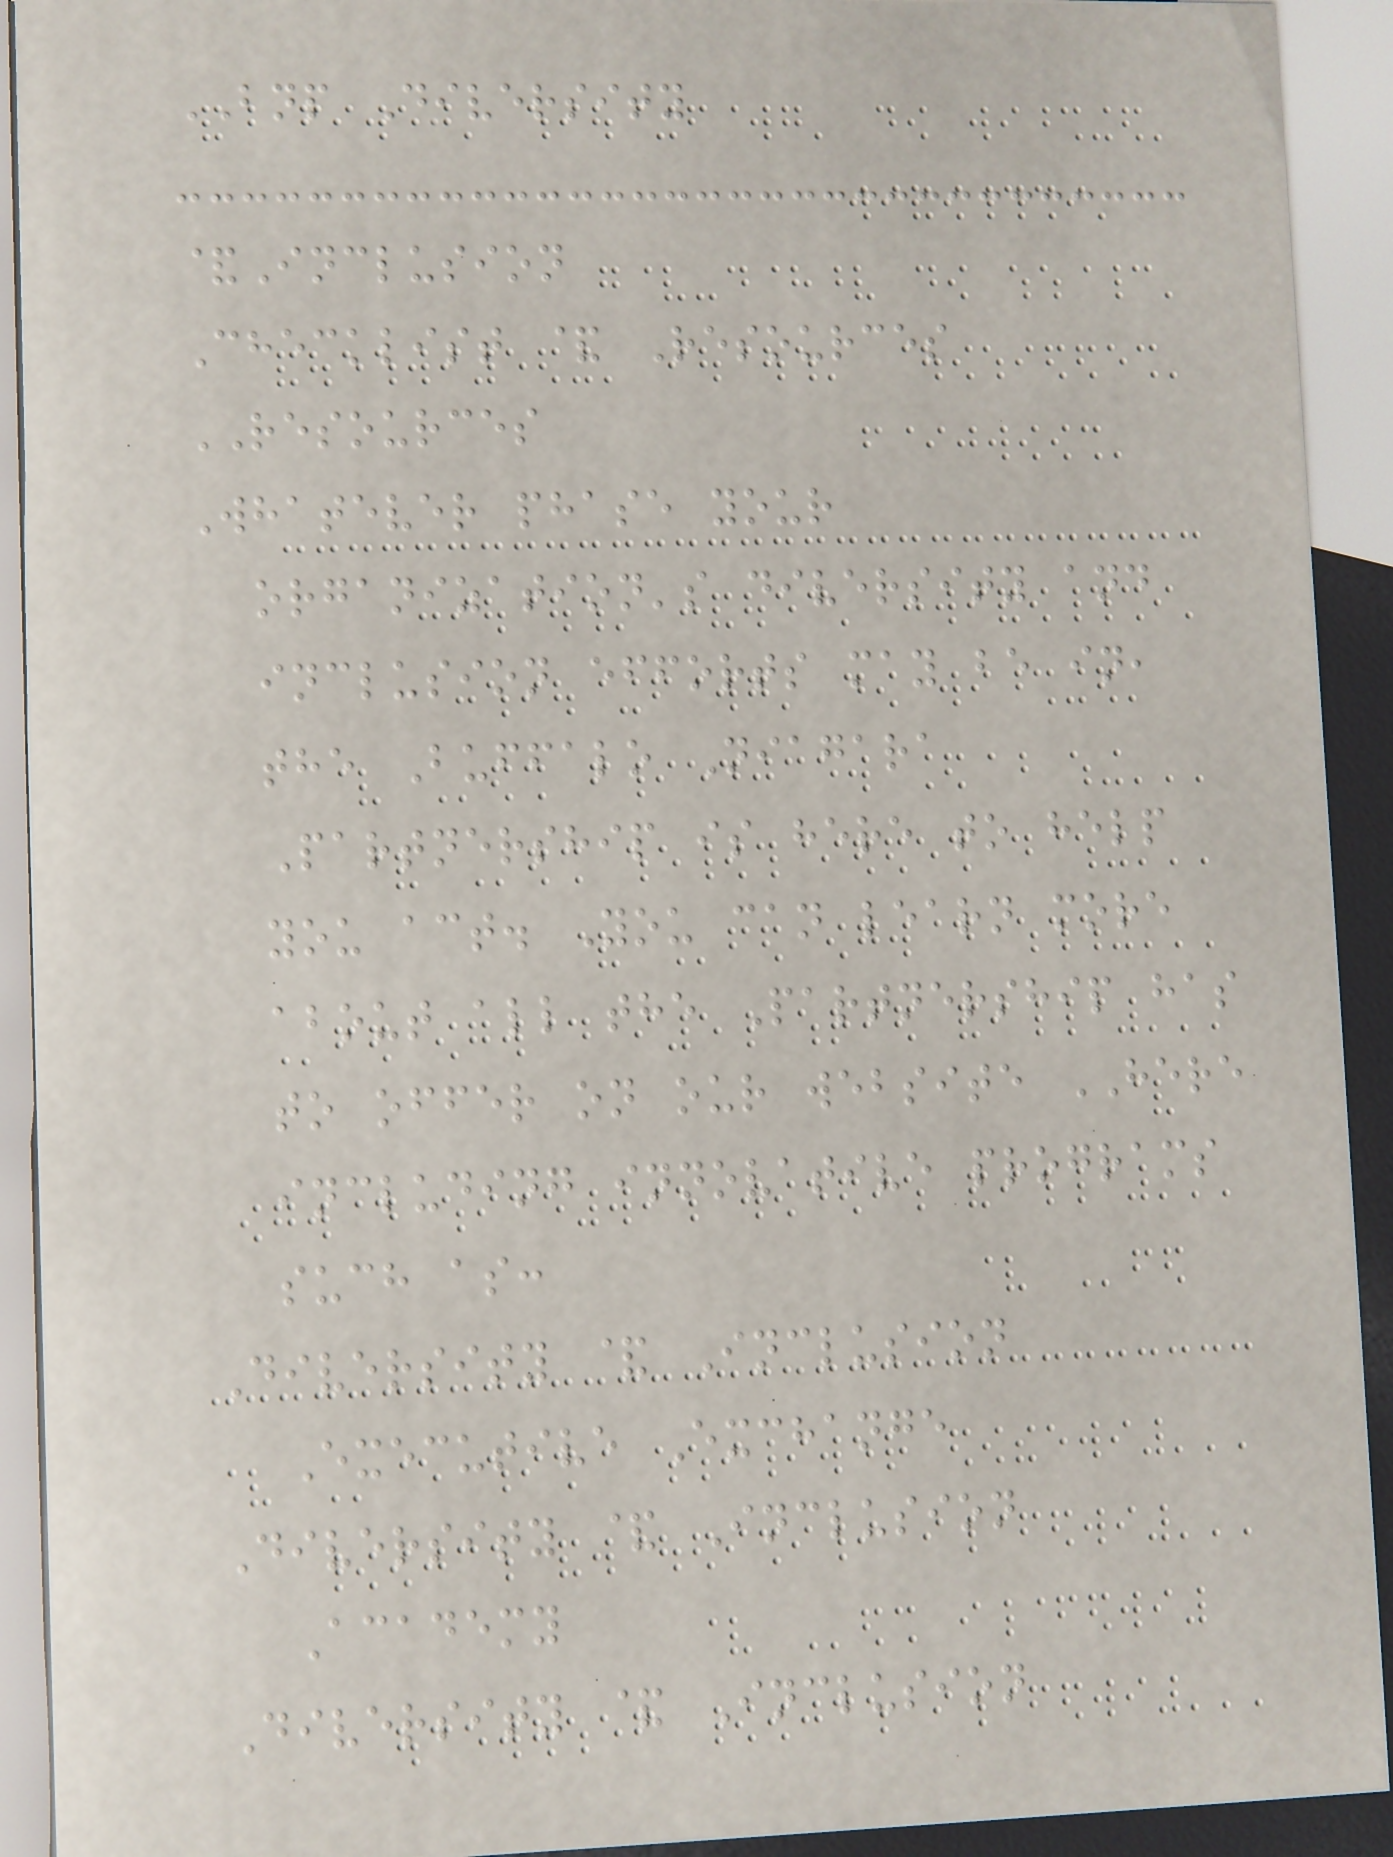BNP Diversity
&Inclusion
Checklist & Resources
RESOURCES
Whatever phase your
organization's diversity and
inclusion efforts may be in,
the Buffalo Niagara
Partnership is here to help
you act. You can learn more
about all the Partnership has
to offer on our website HERE
including innovative programs
such as:
Diversity & Inclusion
Executive Exchange
Diversity & Inclusion
Academy
Diversity & Inclusion
